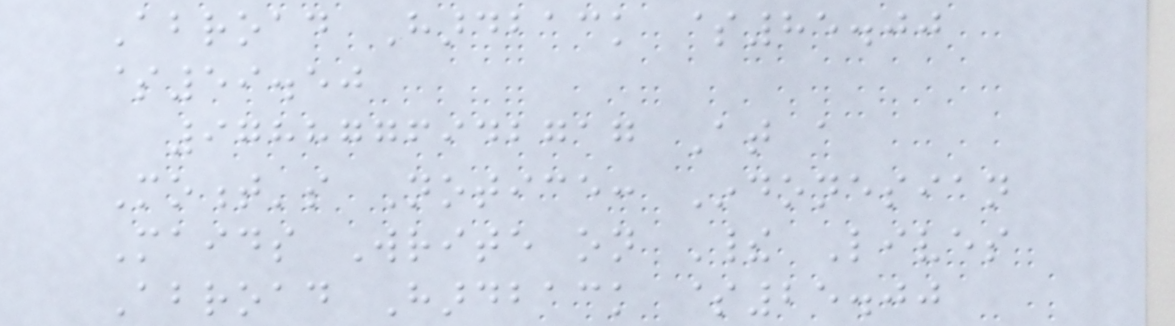Abroad Hardback $85.00
$59.50
9788776942717 At a
Moment's Notice: Indonesian
Maids Write on Their Lives
Abroad Hardback $25.00
